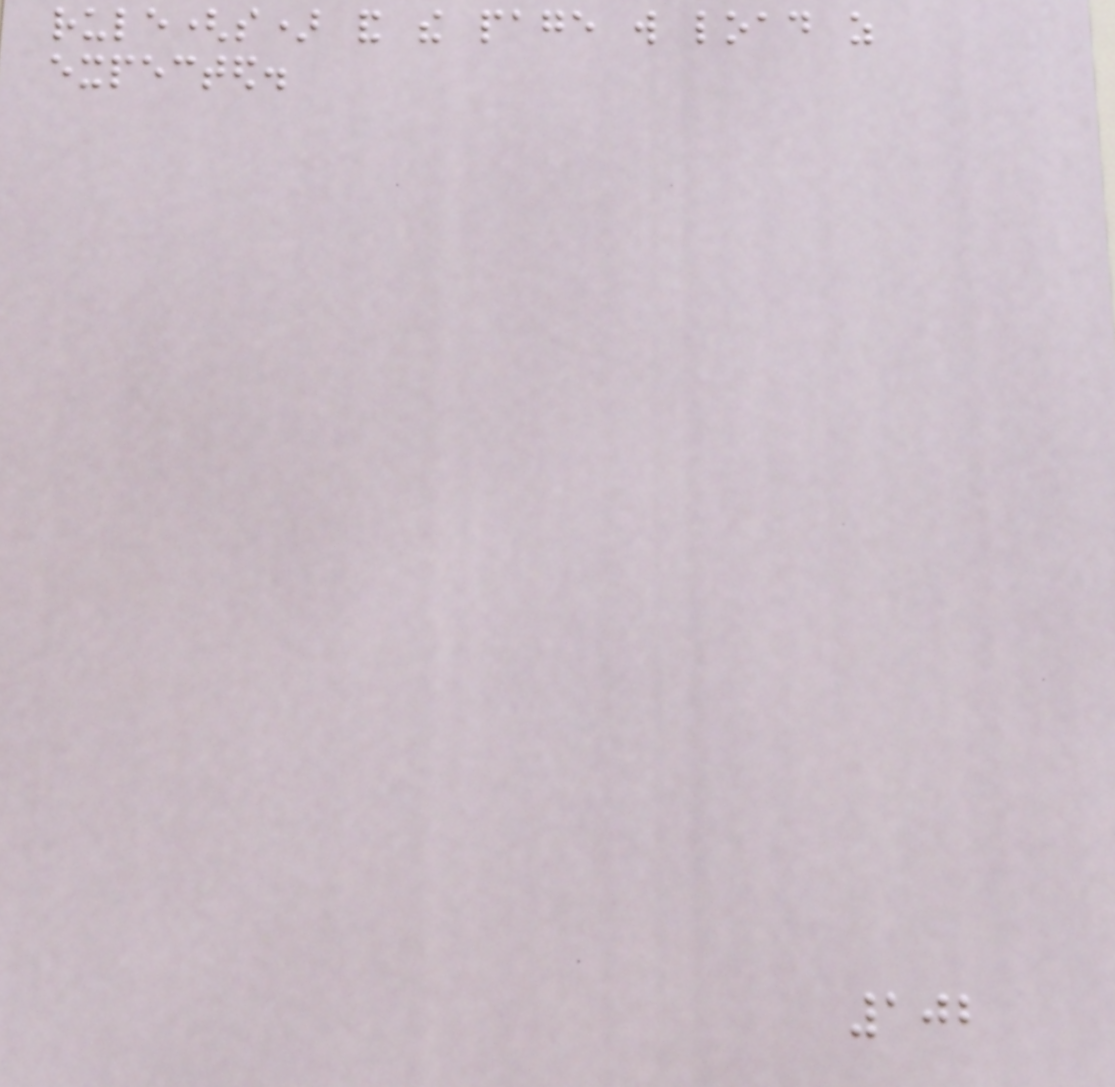rule(s) and the page will load as
expected.
102
